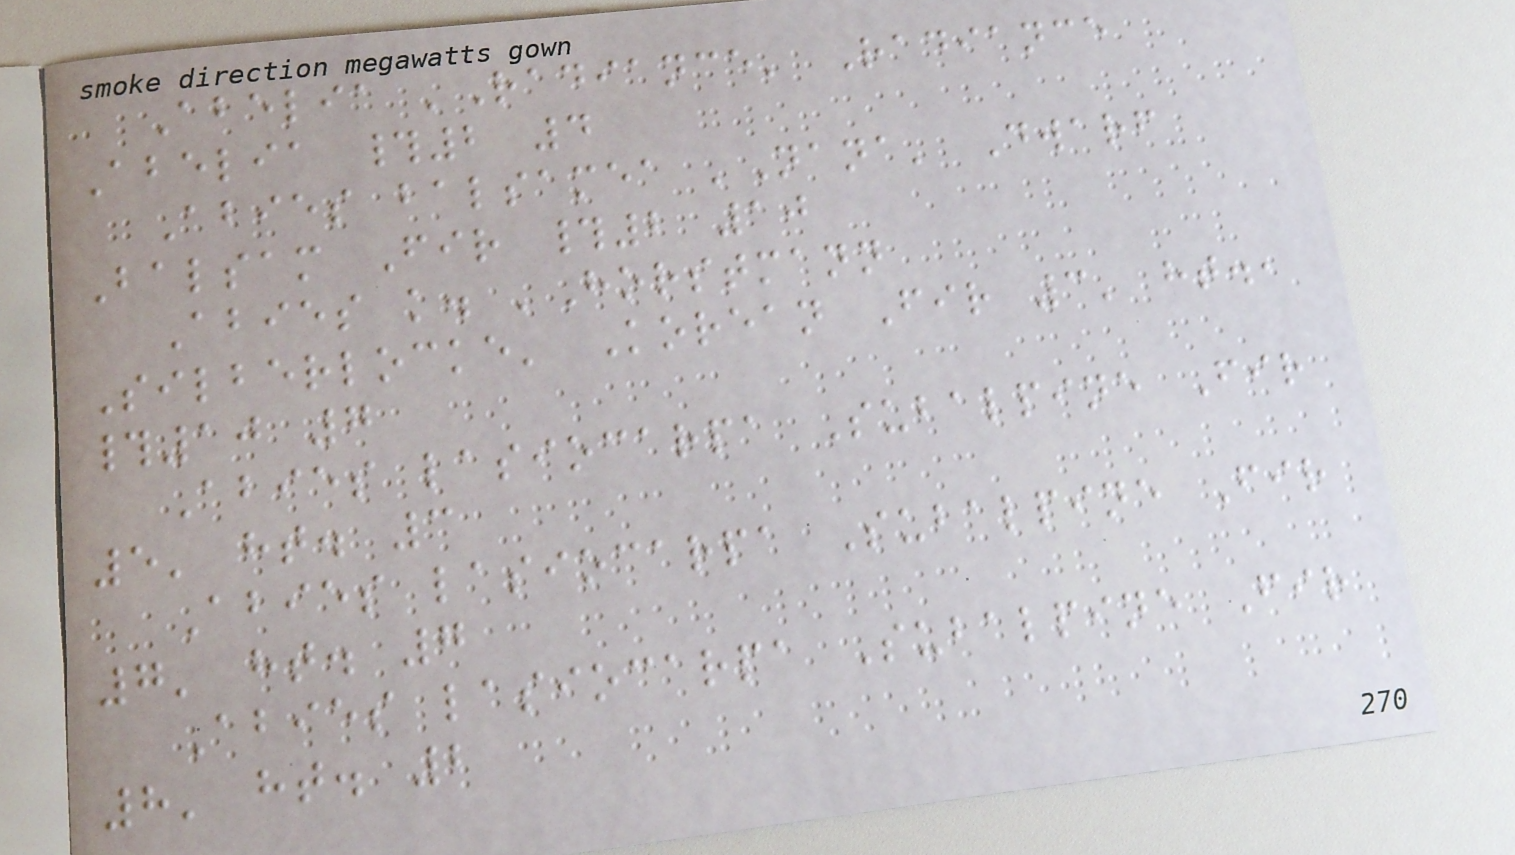Abelia 'Radiance' Radiance
Abelia #2 4
Abies balsamea 'Nana' Dwarf
Balsam Fir #2 10
Abies k. 'Horstmann
Silberlocke' Korean Fir 3' ht.,
#10 7
Abies lasiocarpa Subalpine Fir
5' ht. 3
Abies lasiocarpa Subalpine Fir
7' ht. 7
Abies lasiocarpa Subalpine Fir
8' ht. 2
